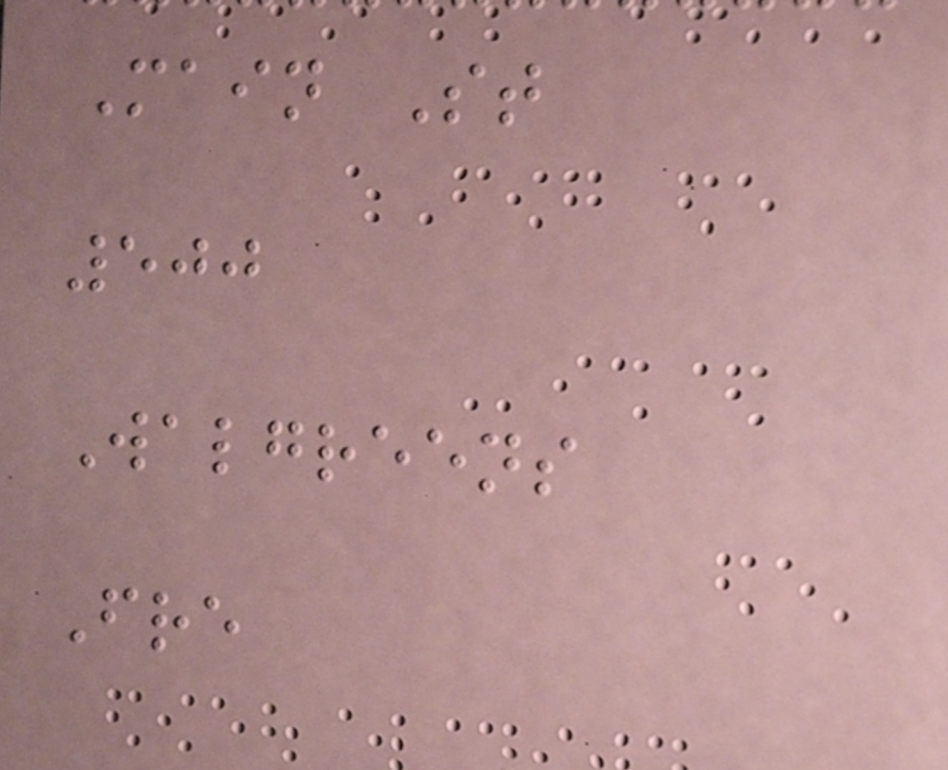Main St
500
Walgreens
Fre
